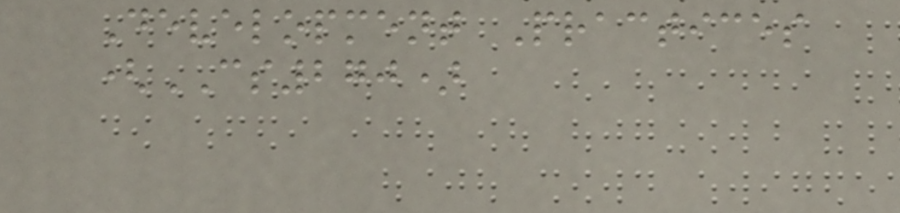Development Practices
(CS270)
